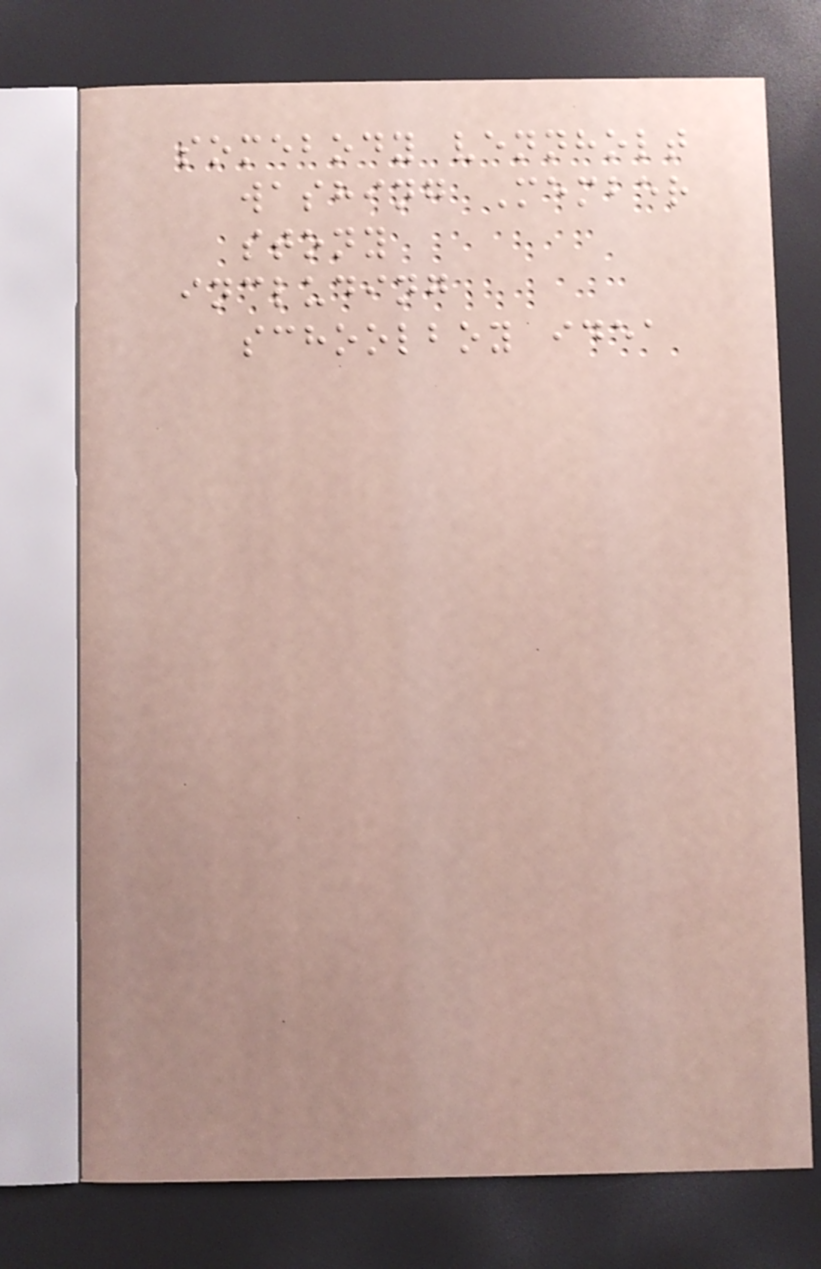somebody vennholt
washing Member
stony
including
schoolboy idea
